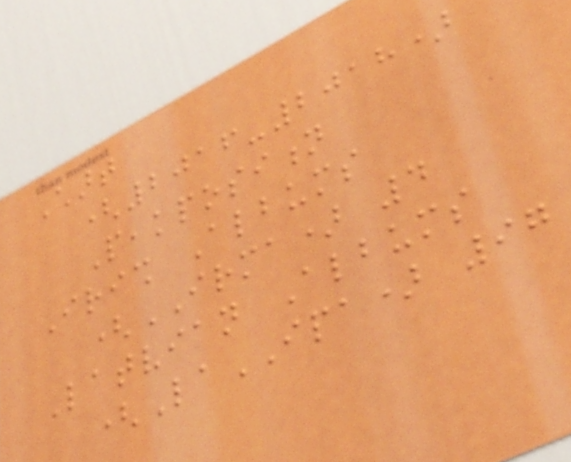Chart
(2016-2018)
Peakposition
Irish Albums
(IRMA) 4
Latvian Albums
(LaIPA) 97
